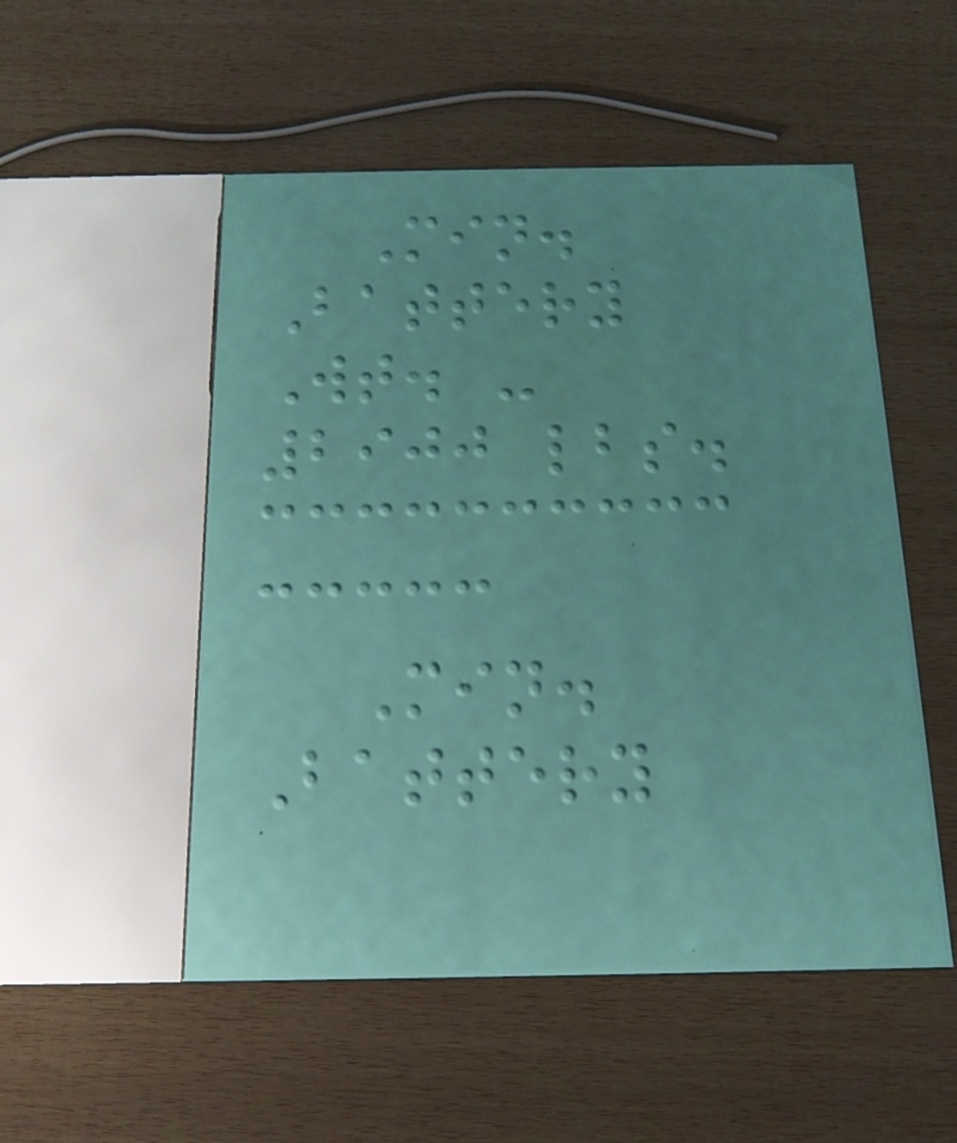Min.
Battery
Wt. -
2900 lbs.
Min.
Battery
